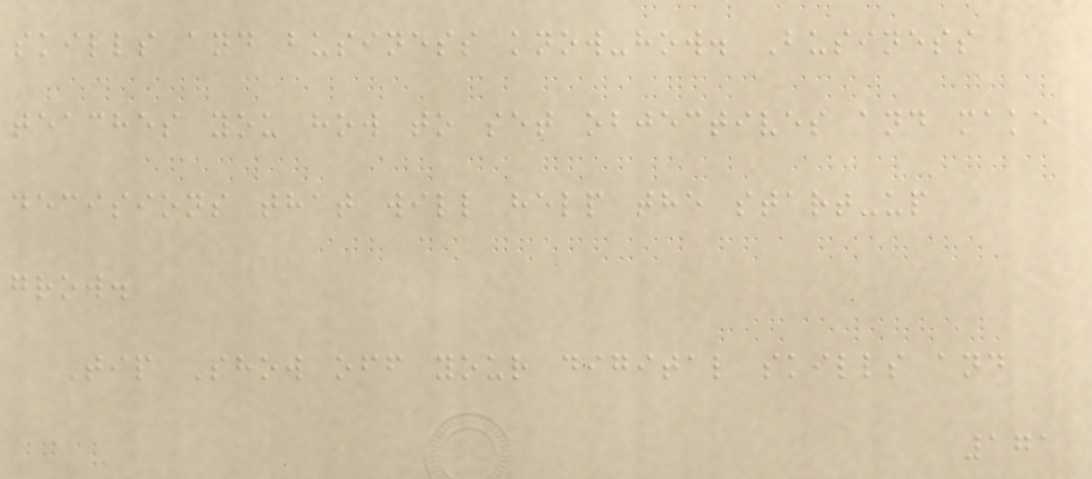skills and business know-how. Business
teaches you how to set objectives and make
decisions that will help the start-up
grow.
Tip Show off your digital skills and
171
